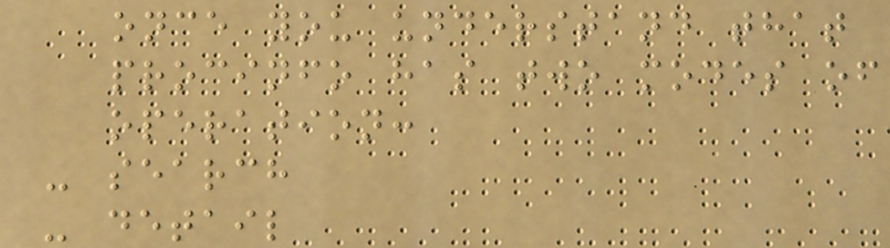once you understand that
procinfo has two modes of
operation:
- search
- detail
